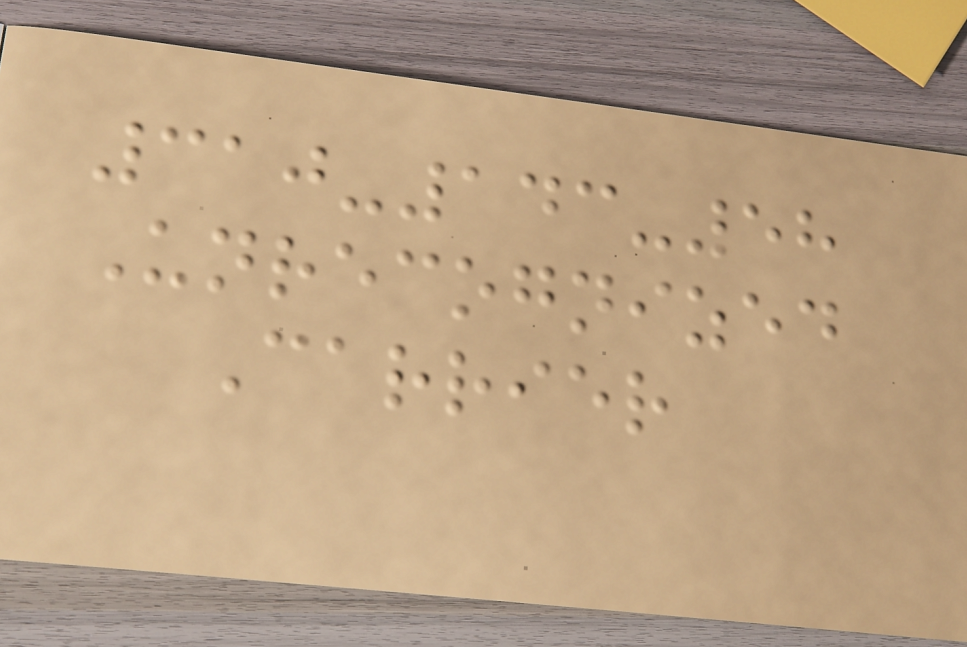310-143-58
Unrecognized
Carrier
